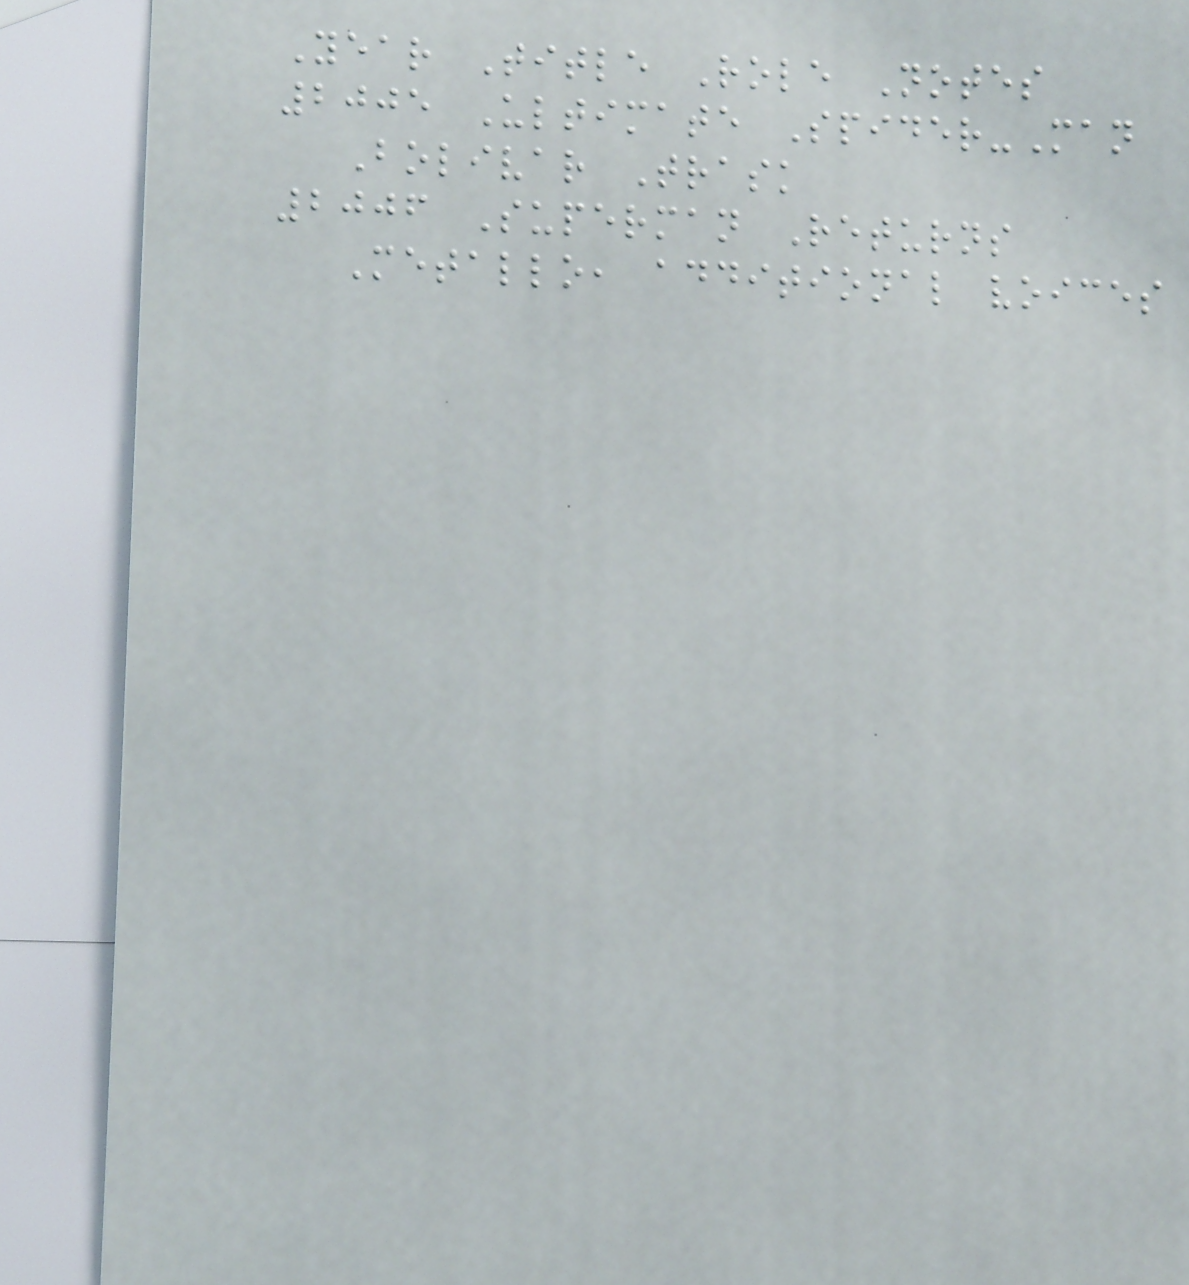Year Title Role Notes
2005 Ultimate Spider-Man
Bolivar Trask
2006 Superman Returns
Metallo, additional voices
